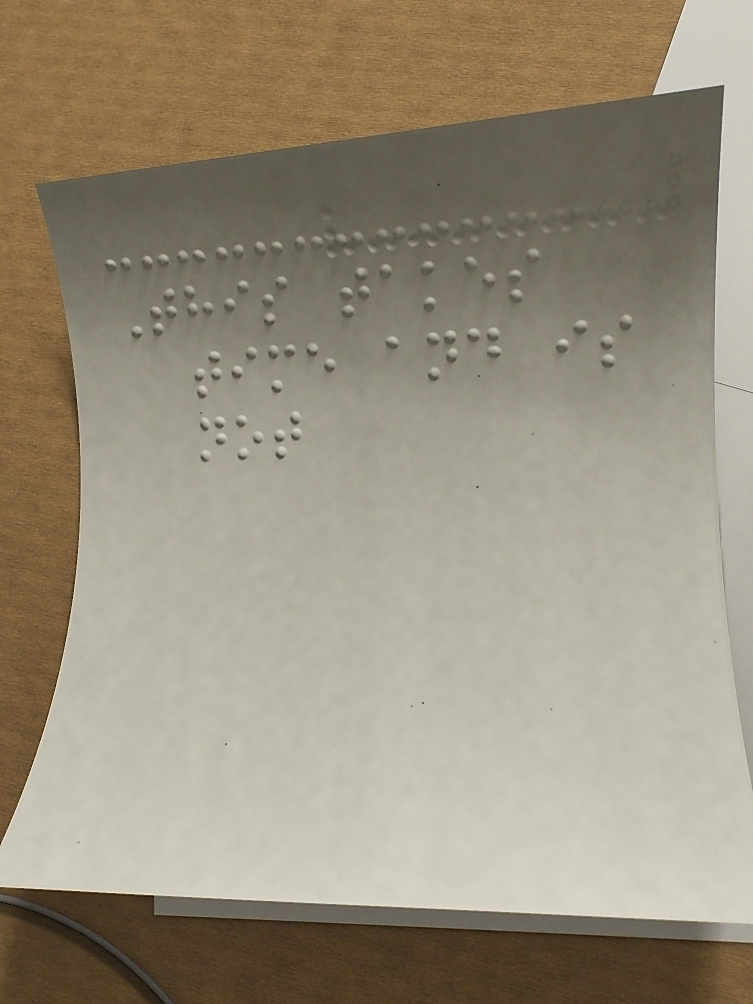This takes
time and is
not
